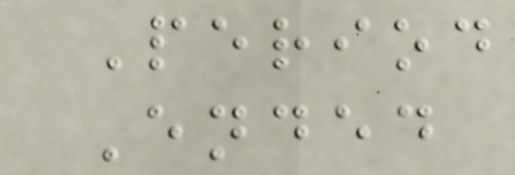Period
Ended
